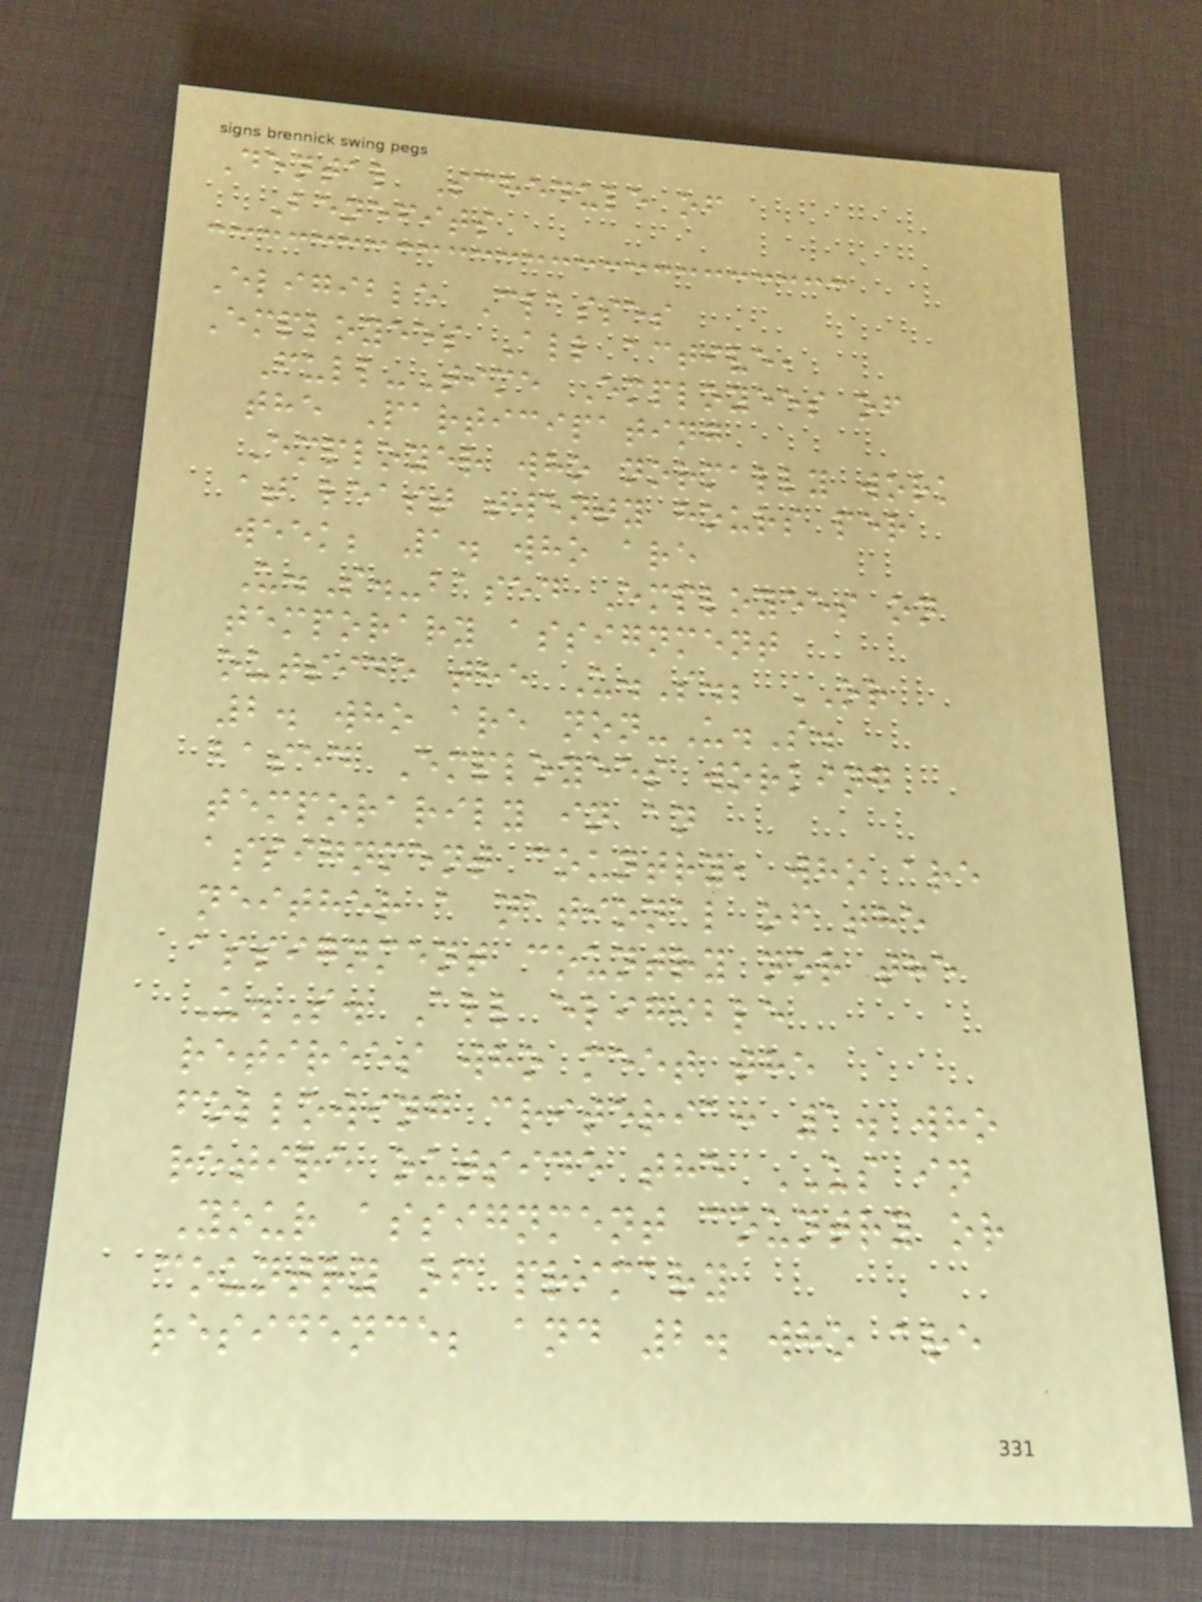Dental Schedule of
Benefits
Eligible Classes
Employees All active,
Full-Time Employees of
the Participating
Employer who normally work
at least twenty hours per
week; 1. who are
U.S.-based Employees on
temporary assignment
outside the U.S.; OR
2. who are non-U.S.
based Employees working
temporarily in an
assignment country, who are
neither a national of the
assignment country nor the
U.S. All eligible
retirees who meet the
following criteria: 1. who
retire outside the US in
Your assignment country or
country of primary
residence; and 2. who are
